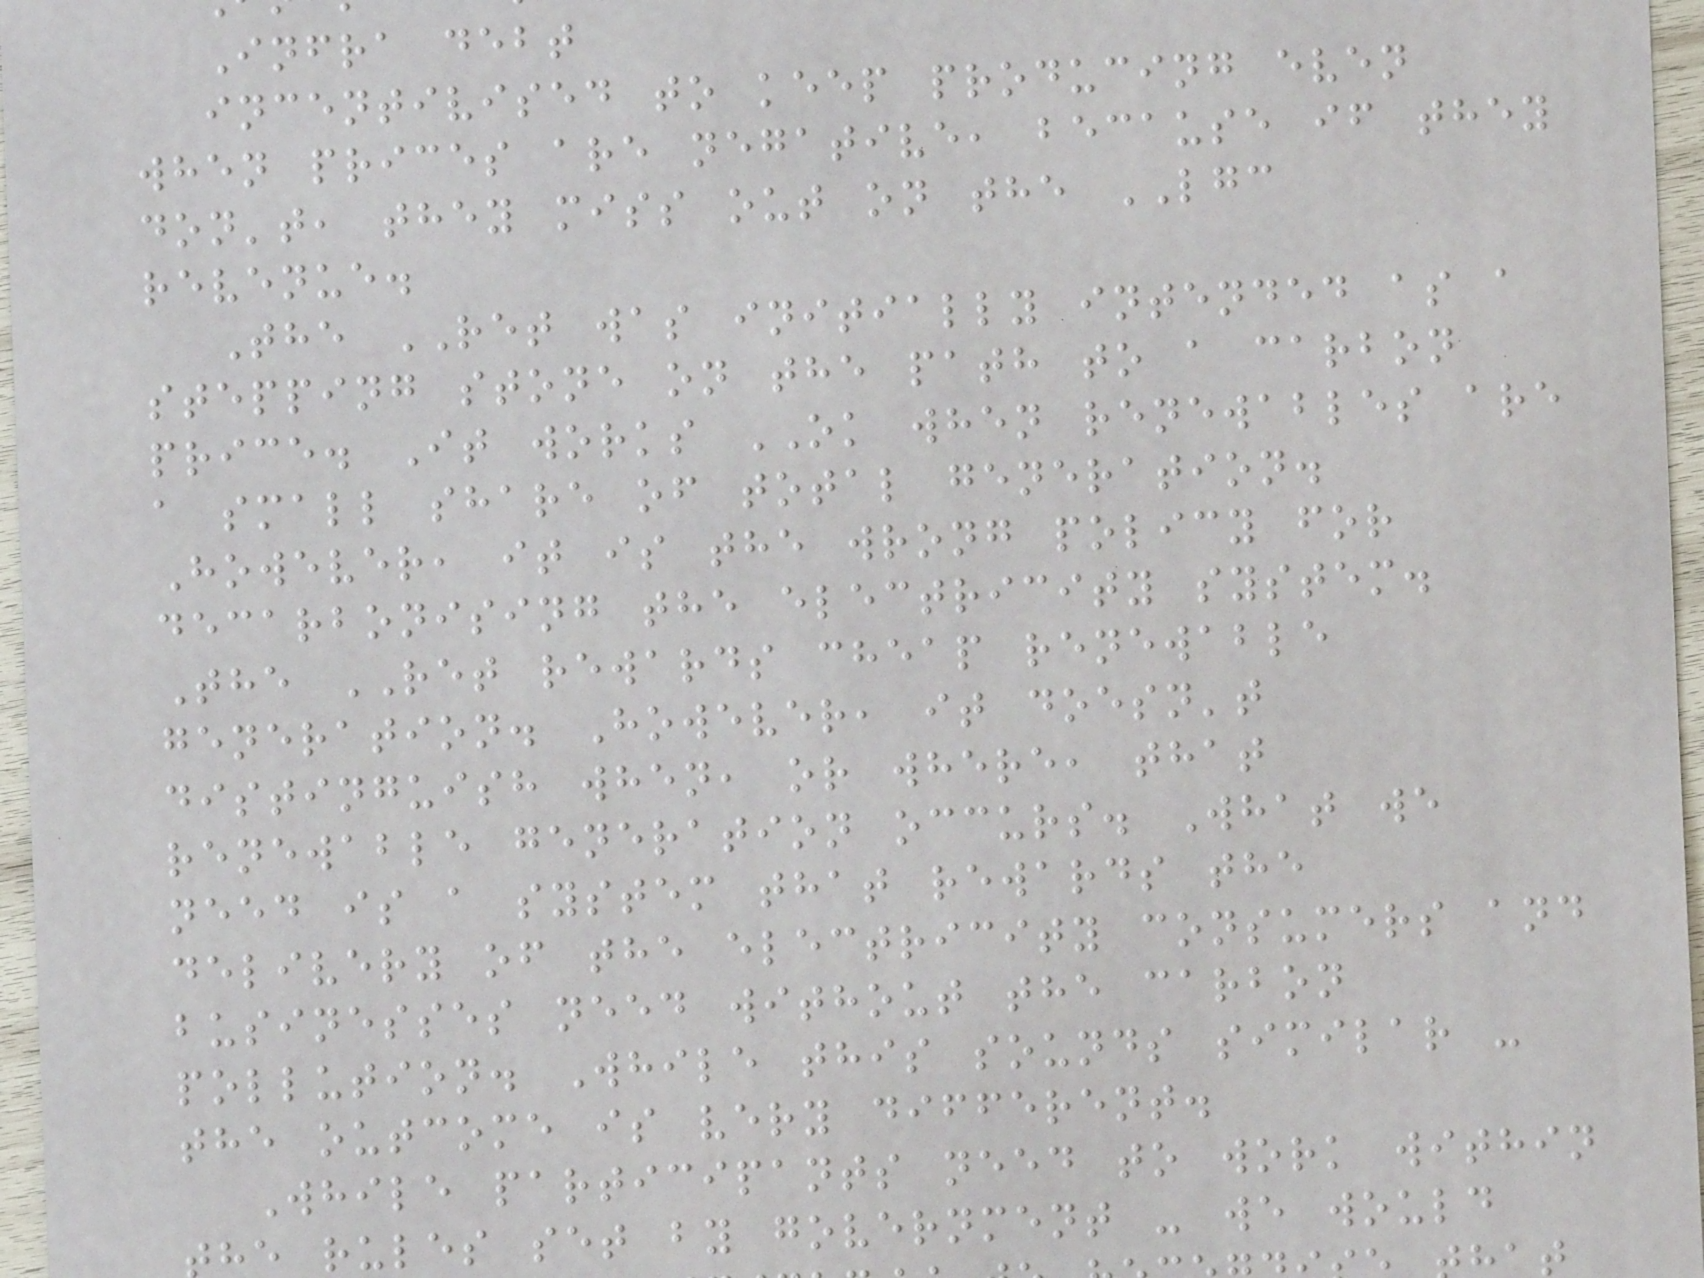Infra debt
incentivised to keep producing even
when prices are negative, because if they
don't, they miss out on the LGC
revenue.
The RET was initially intended as a
stepping stone on the path to a carbon
price. It works OK when renewables are
a small share of total generation.
However, it is the wrong policy for
decarbonising the electricity system.
The RET rewards cheap renewable
generation. However, it doesn't
distinguish when, or where, that
renewable generation occurs. What we
need is a system that rewards the
delivery of the electricity consumers and
businesses need without the carbon
pollution. While this sounds similar -
the outcome is very different.
While participants need to work within
he rules set by government - we would
